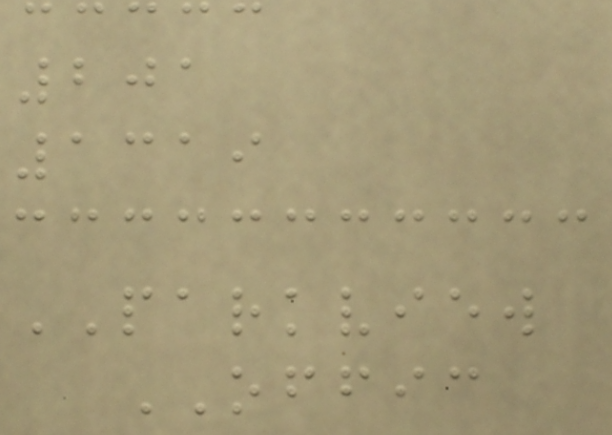201
1319
PARKVIEW
OFFIC
